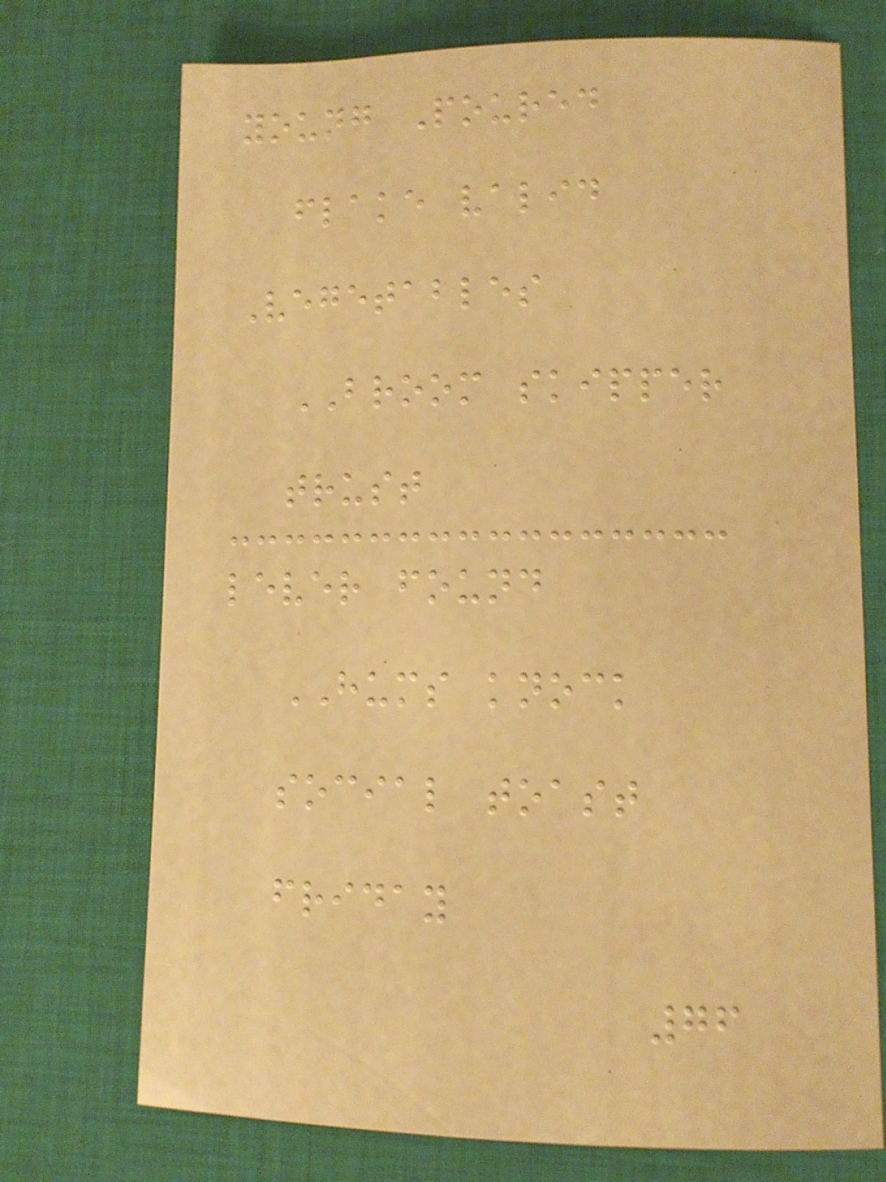young Poured
flake valid
Vegetables
BROOM skipper
trust
lever found
HUMS knock
social toast
friday
76
